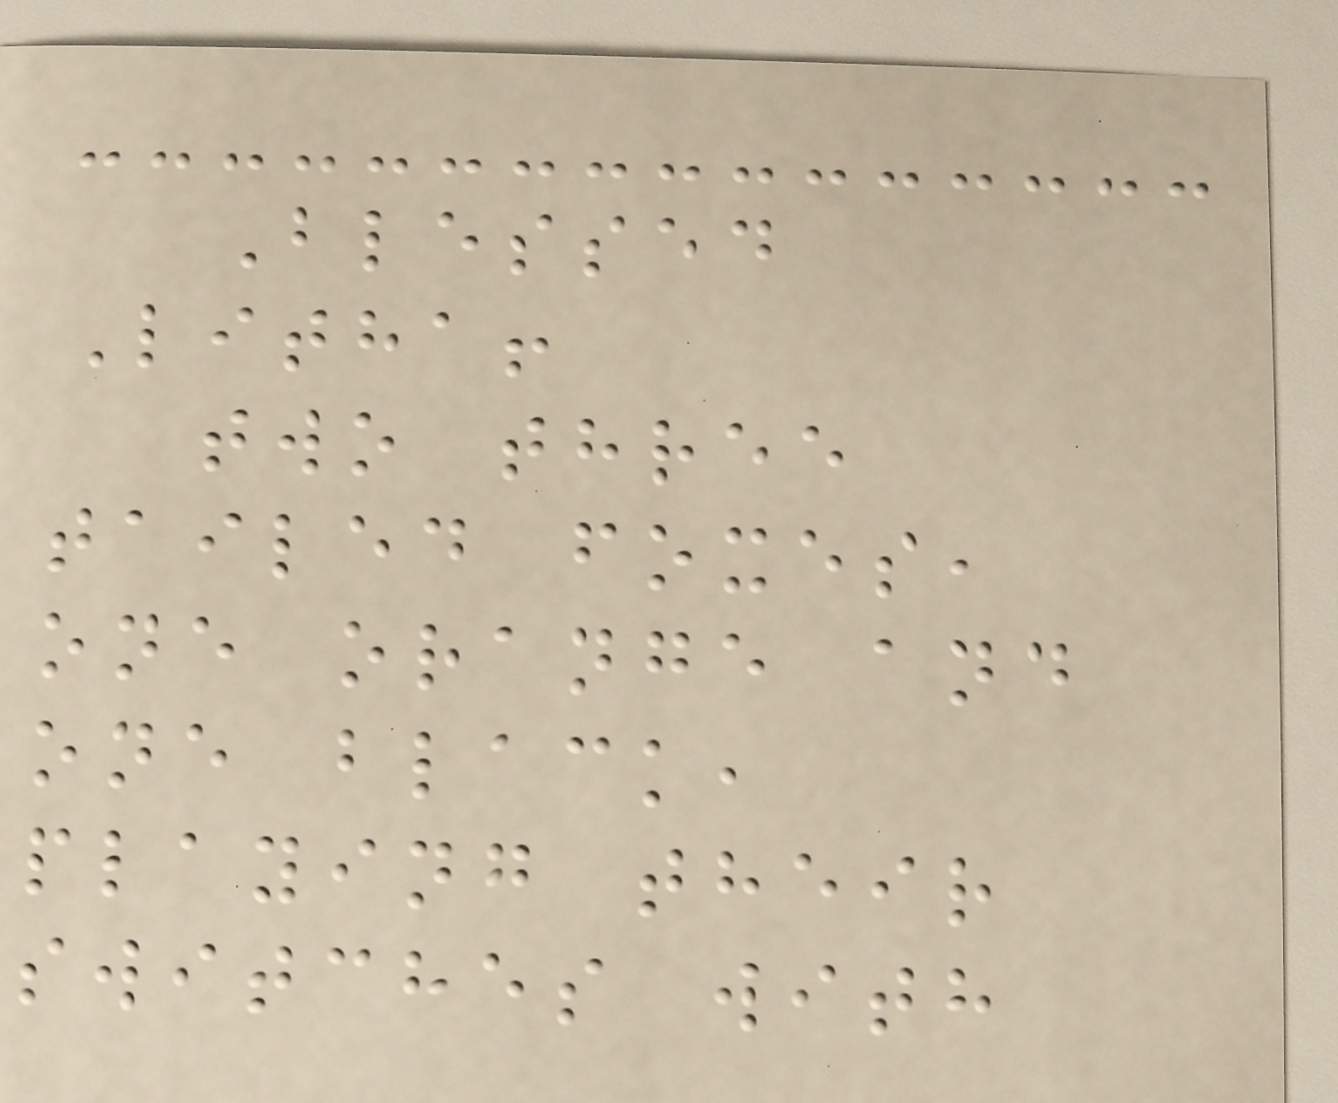Blessed
Litha!
two three
tailed foxes,
one orange and
one black,
playing their
switches with
